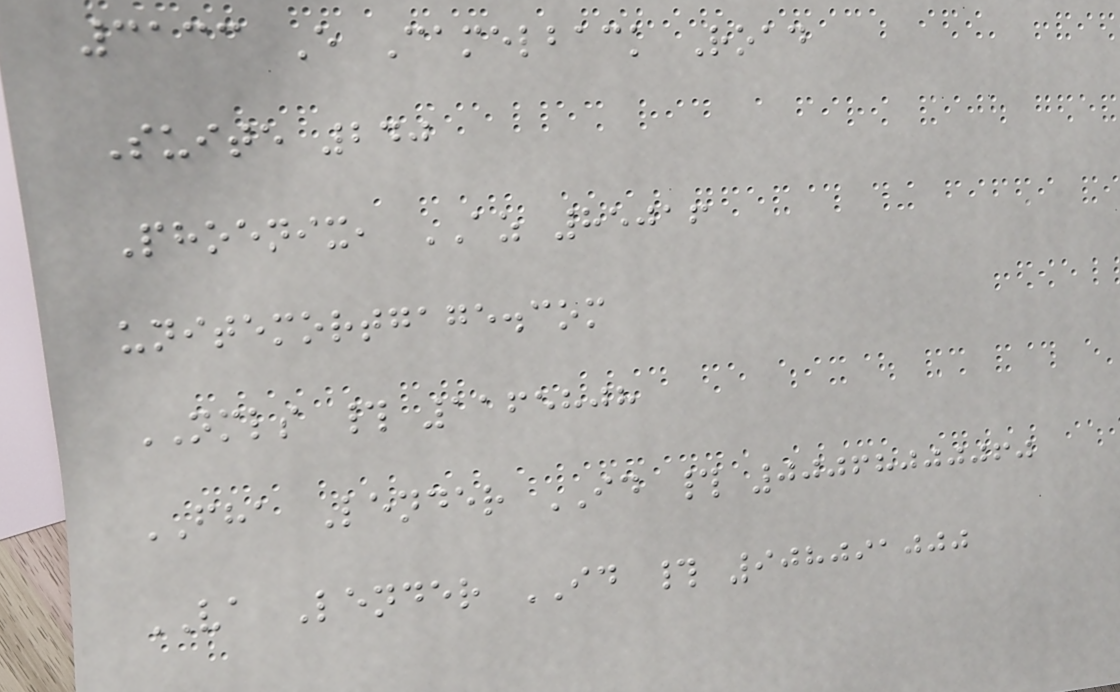3133 E Camelback Road
Suite 240
Phoenix, AZ 85016
unitemortgage.com
NMLS # 1165808
FHA Lender ID # 00068000060
VA Lender ID # 908091000
